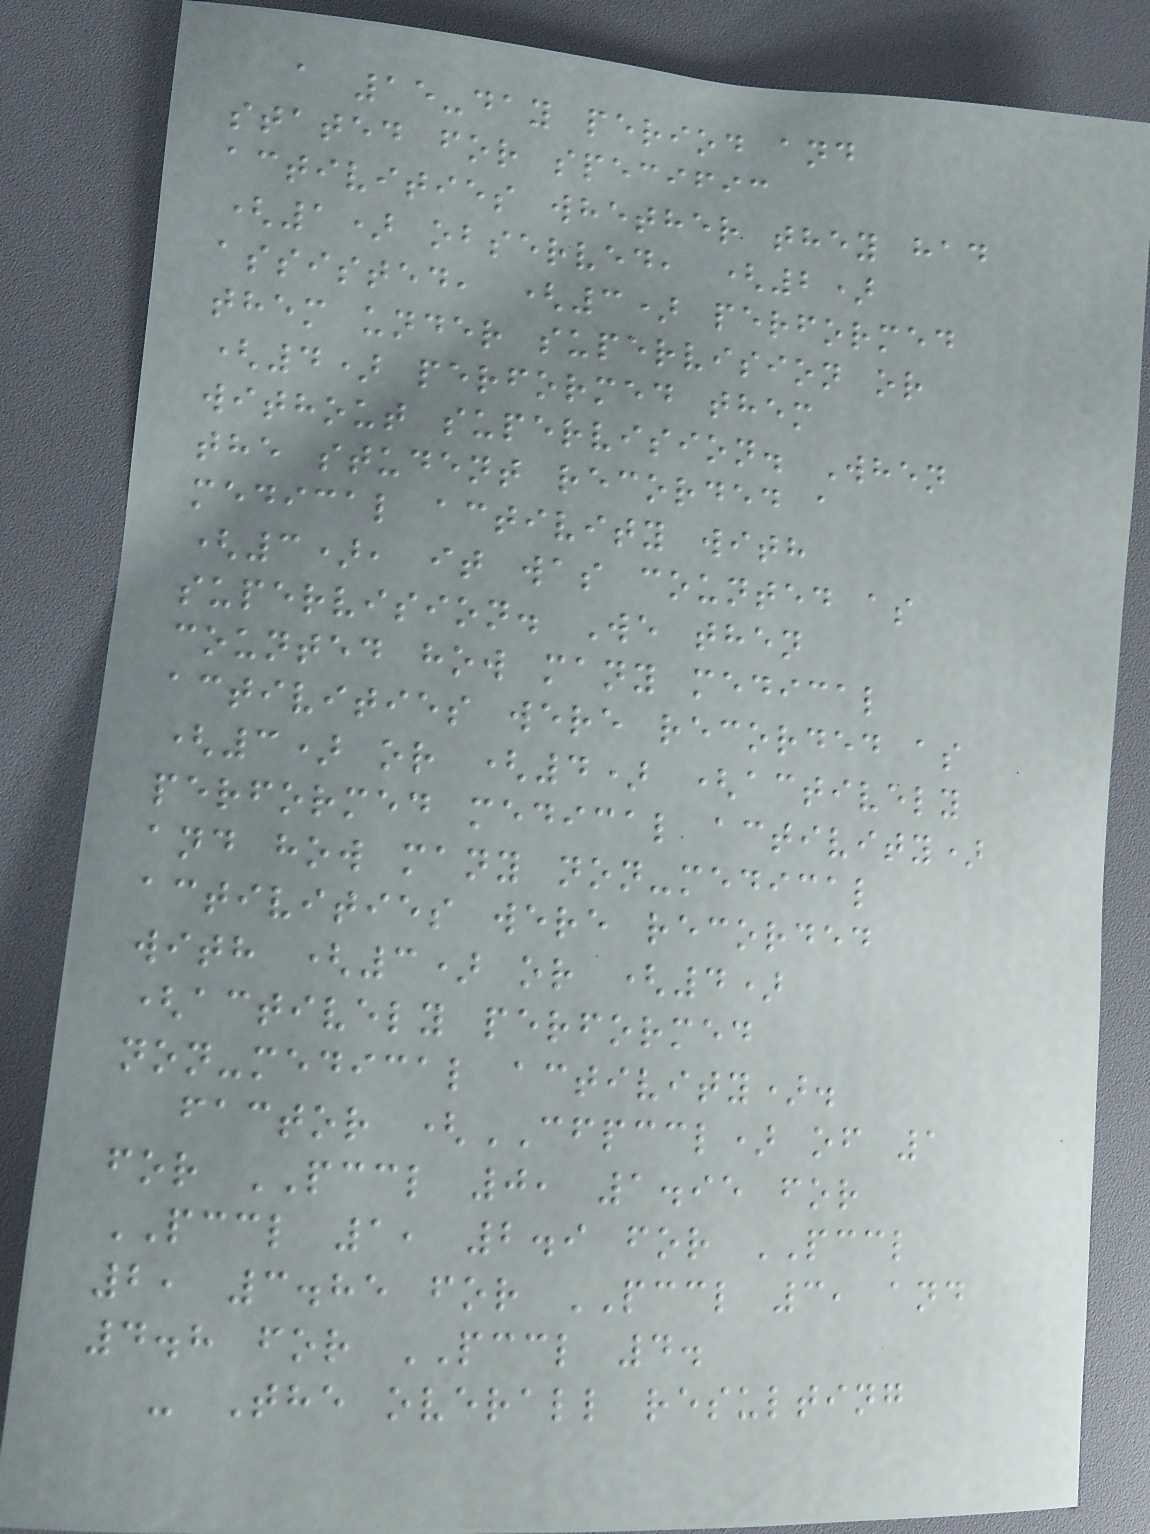a 15-day period and
stated for specific
activities whether they had
(1) observed, (2)
assisted, (3) performed
them under supervision or
(4) performed them
without supervision. When
the student recorded a
medical activity with
(3), it was counted as
supervision. We then
counted how many medical
activities were recorded as
(3) or (4) (actively
performed medical activity)
and how many non-medical
activities were recorded
with (3) or (4)
(actively performed
non-medical activity).
factor (CFPCCL) of 1
for PCCL 0, 1.95 for
PCCL 1, 2.9 for PCCL
2, 3.85 for PCCL 3, and
4.8 for PCCL 4.
- The overall resulting
